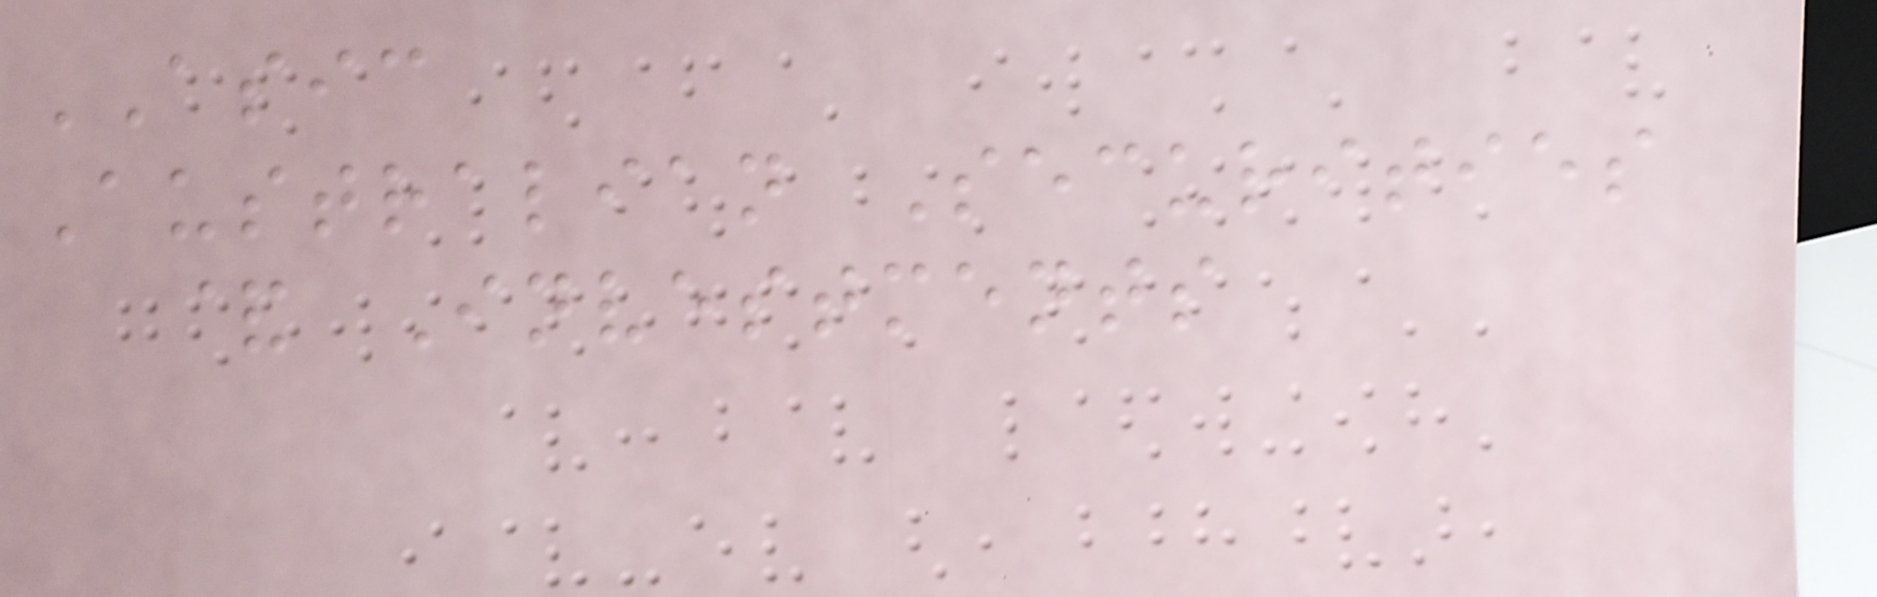ASIC
Australian Securities
& Investments
